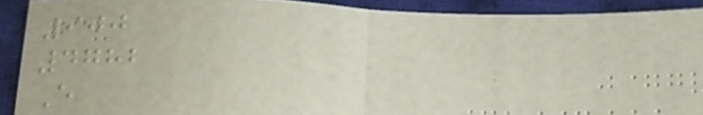900
4782
E
